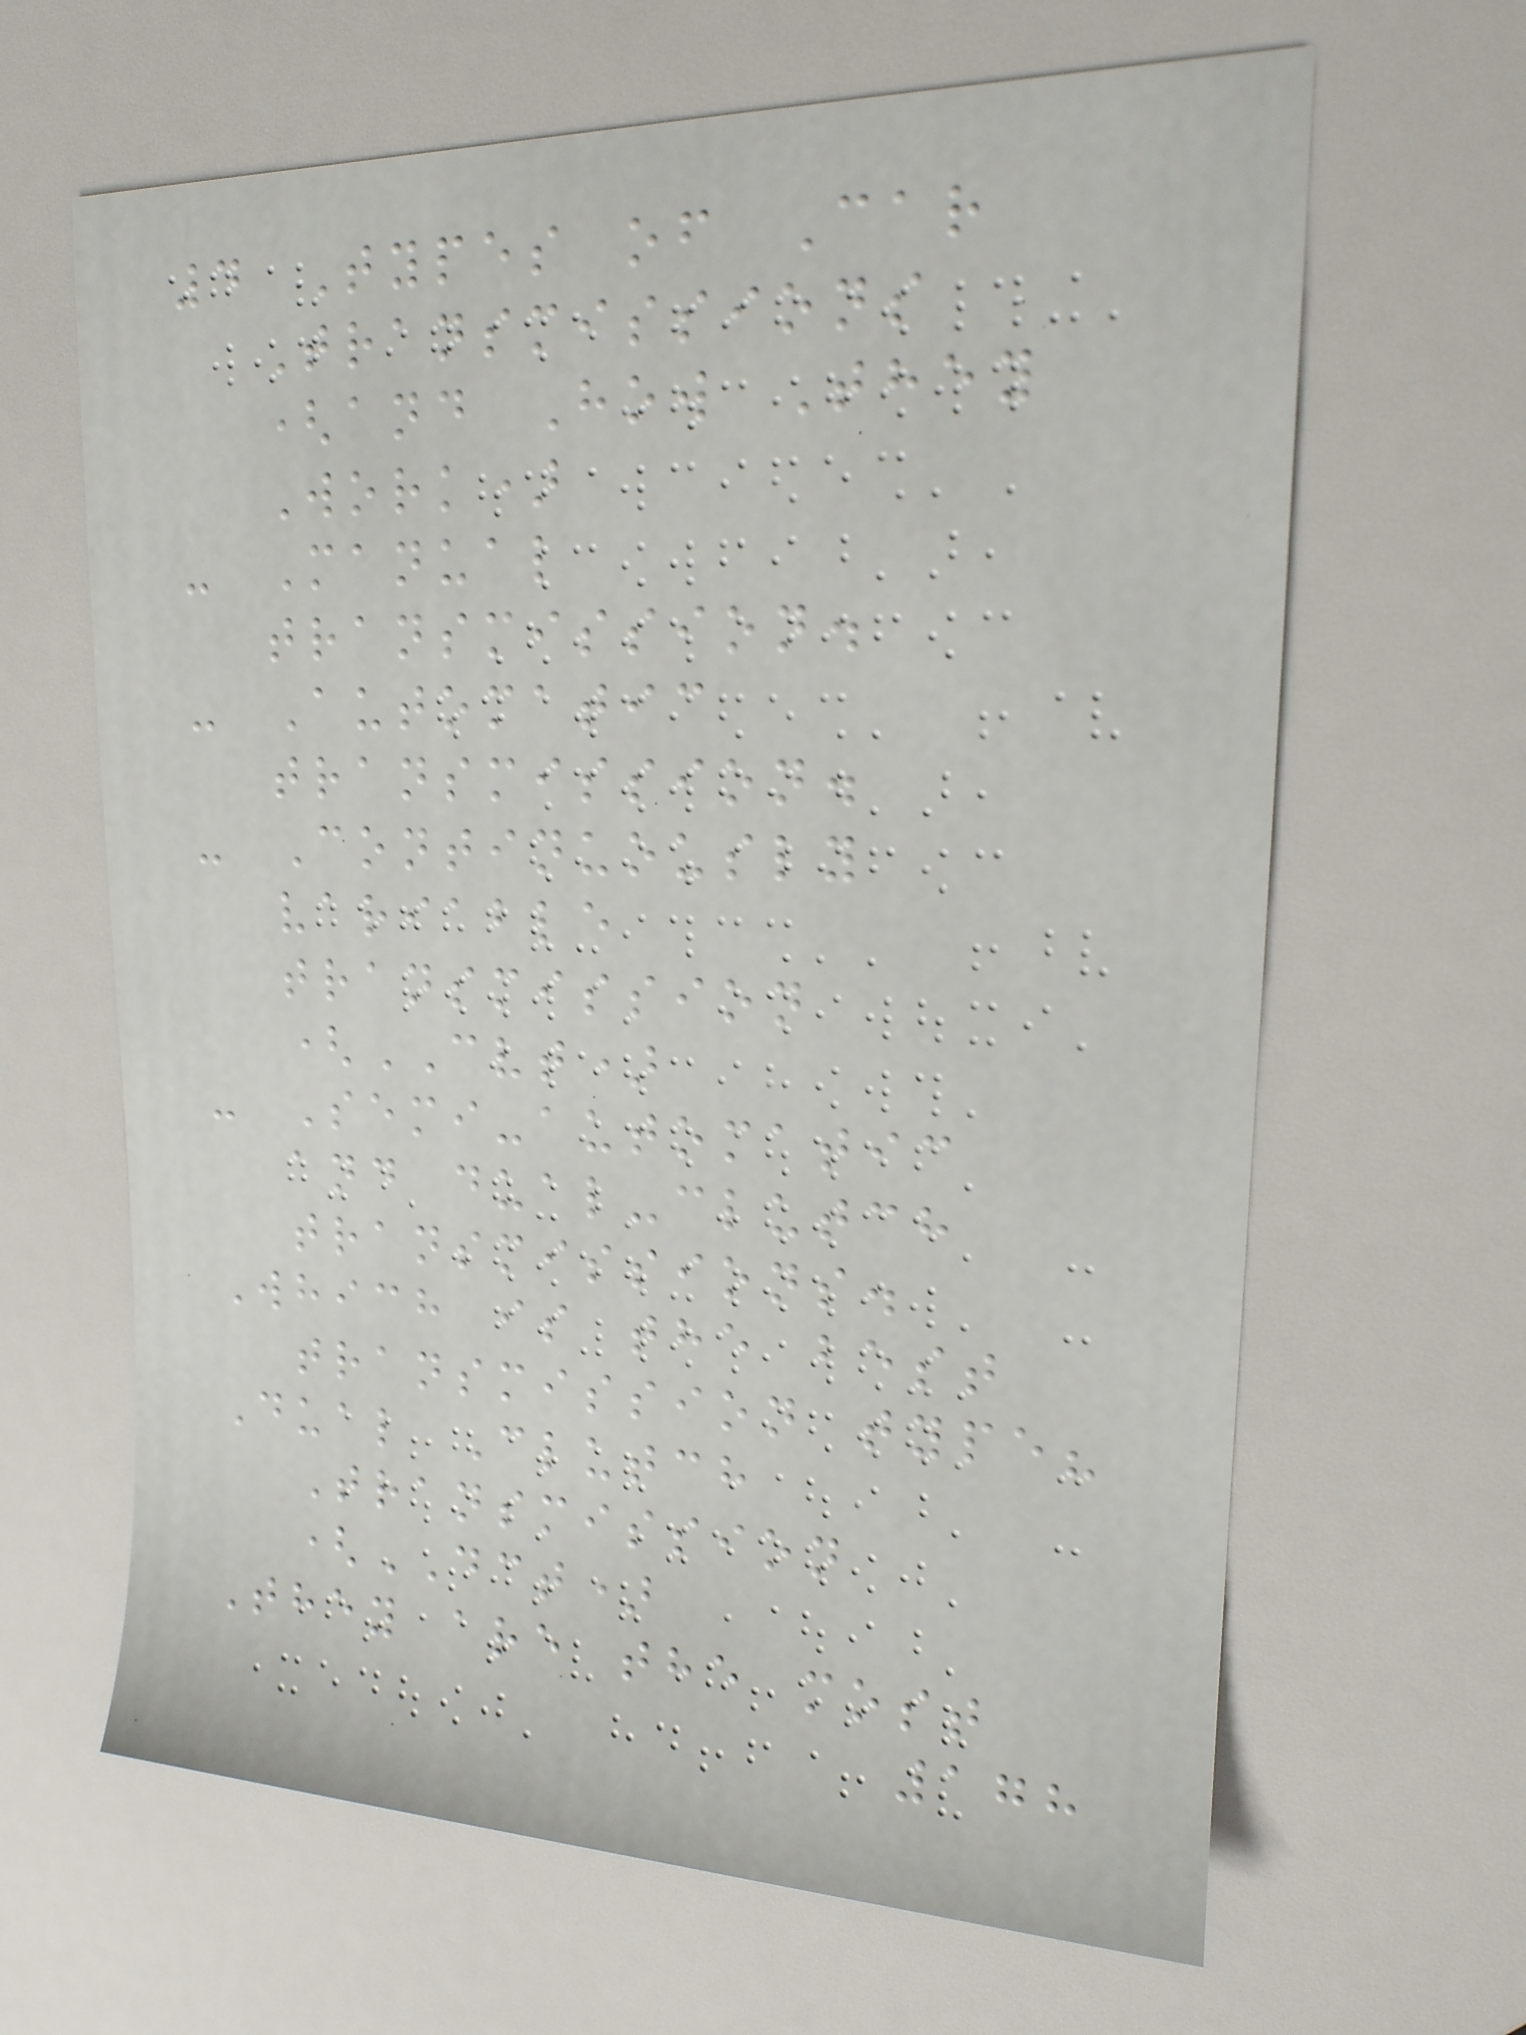4 Types of Car
Transmissions
(and How They
Work)
- Manual
transmission.
- Automatic
transmission.
- Continuously
variable
transmission
(CVT)
- Semi-automatic
and dual-clutch
transmissions.
Which is the best
transmission type?
Dual Clutch
Transmission
(DCT)
They are the most
178
